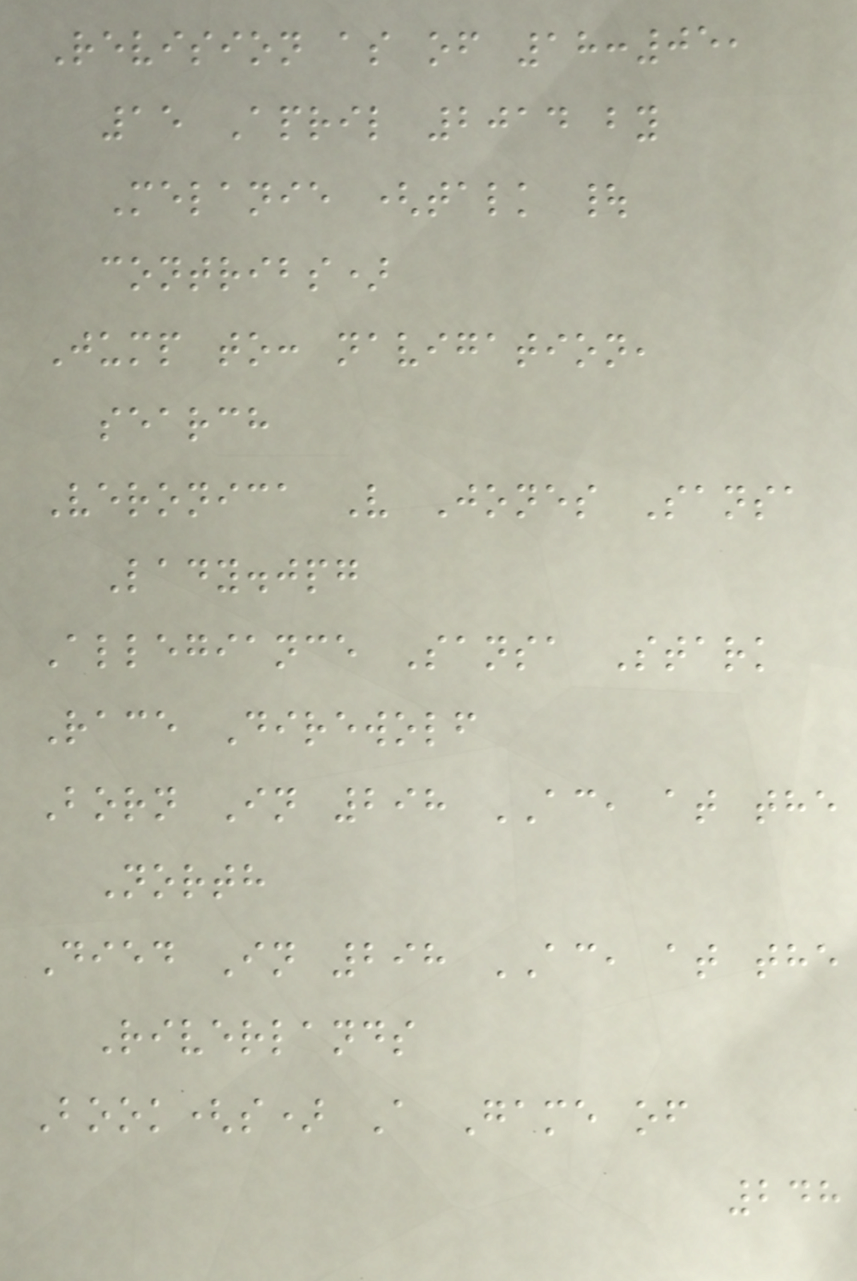Revision as of 18:05,
15 April 2014 by
Melanie (talk |
contribs)
Jump to: navigation,
search
Veronica V Jones Sansa
Lady.jpg
Allegiance Sansa Stark
Race Direwolf
Born In 298 AC, at the
North
Died In 298 AC, at the
Riverlands
Book(s) A Game of
248
